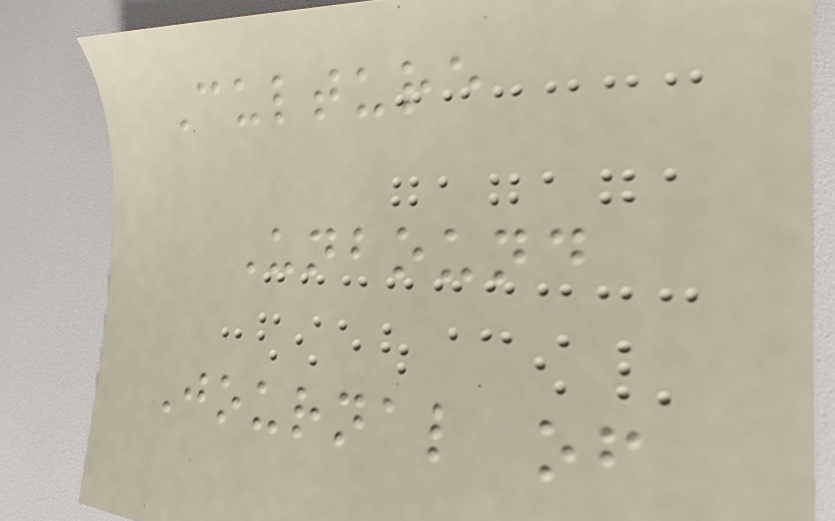Culture
Unbound
Journal of
